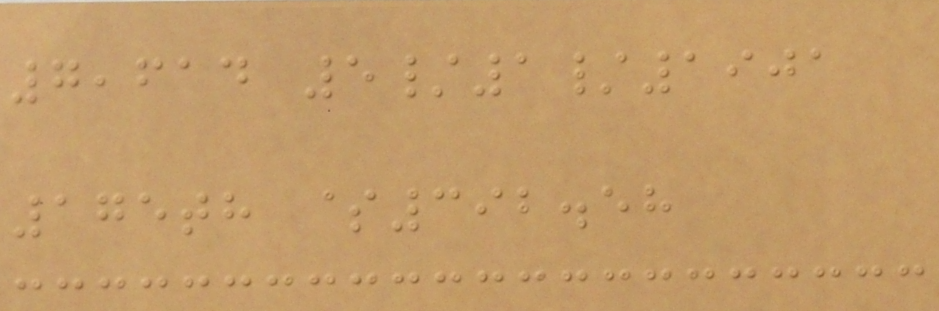7,614 5/1/1901
175th $392.58
